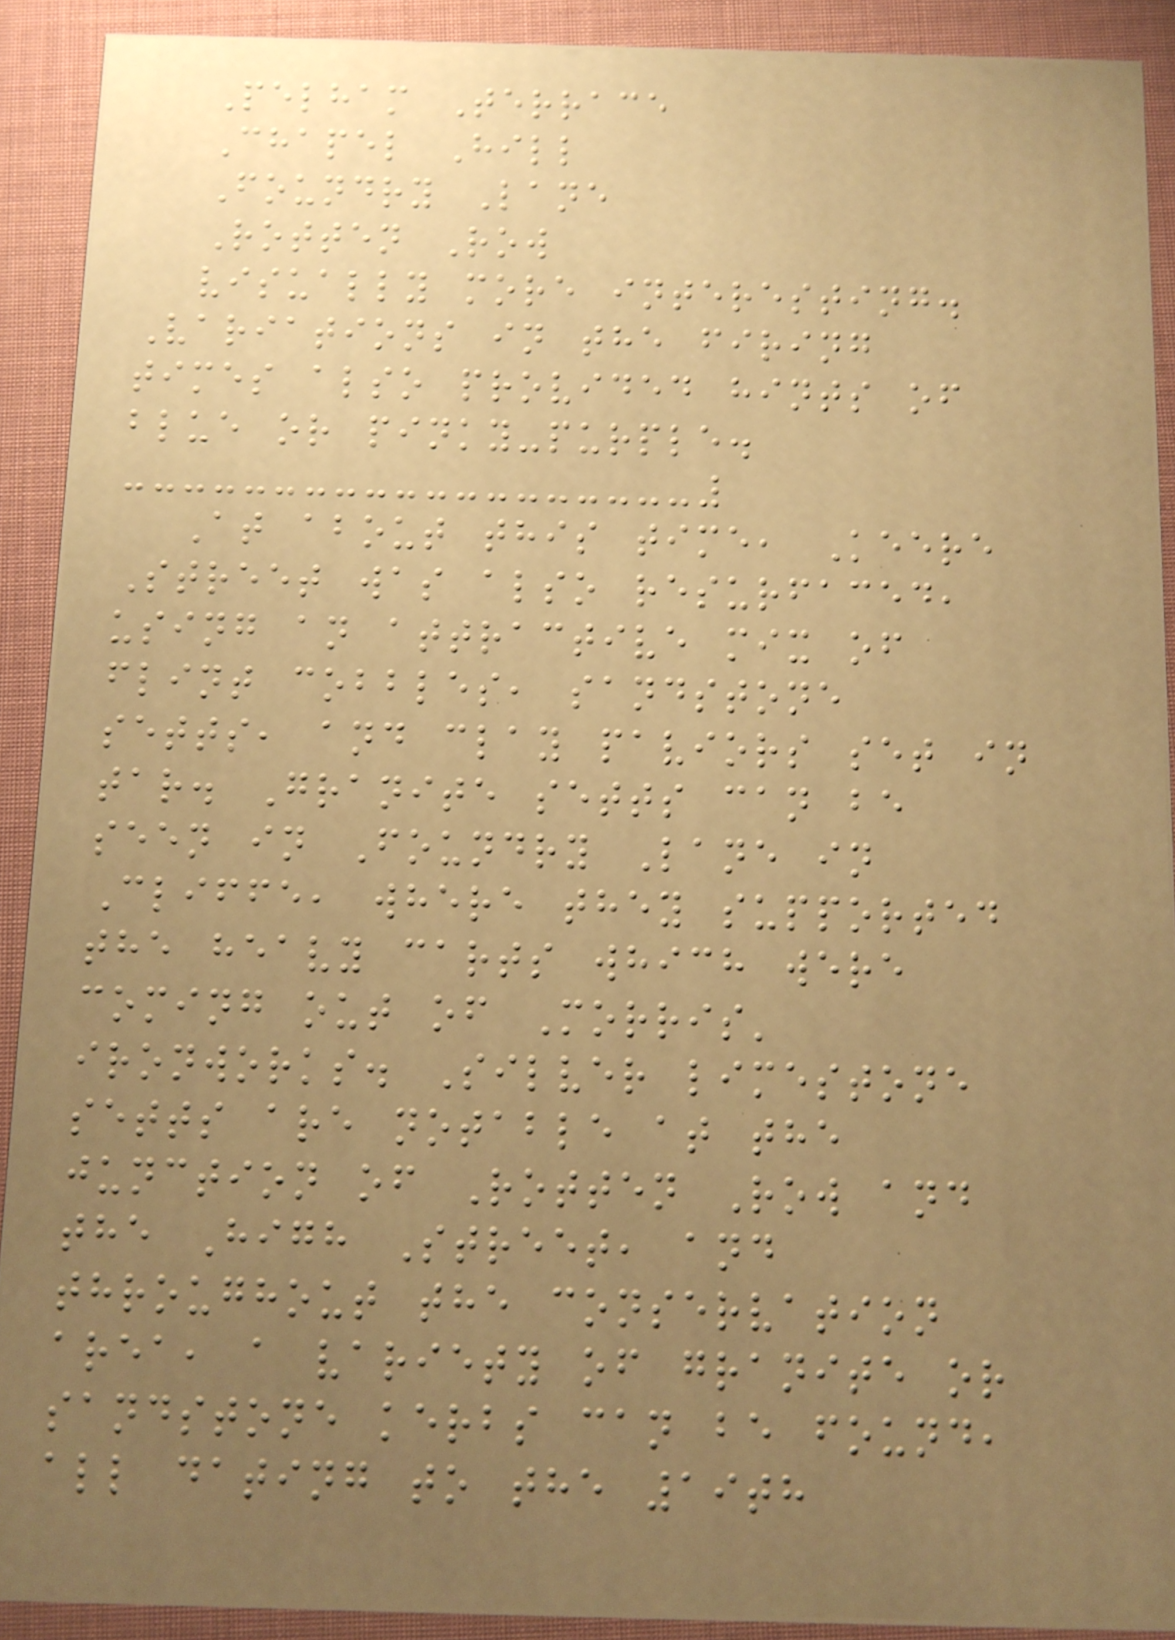Pelham Terrace
Chapel Hill
Foundry Lane
Rotten Row
visually more interesting.
Variations in the firing
times also provided hints of
blue or pinky-purple.
At about this time, Keere
Street was also resurfaced,
using an attractive mix of
flint cobbles, sandstone
setts, and clay paviors set in
tar. Granite setts can be
seen in Foundry Lane in
Cliffe, where they supported
the heavy carts which were
coming out of Morris'
ironworks. Silver limestone
setts are notable at the
junction of Rotten Row and
the High Street, and
throughout the conservation
area, a variety of granite or
sandstone kerbs can be found,
all dating to the 19th
